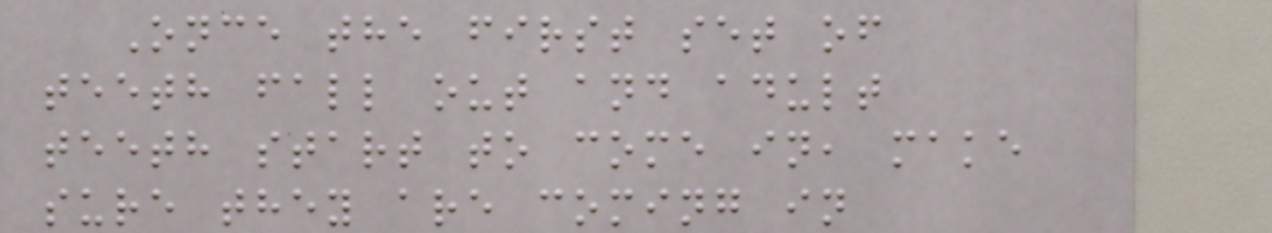Once the first set of
teeth fall out and adult
teeth start to come in, make
sure they are coming in
